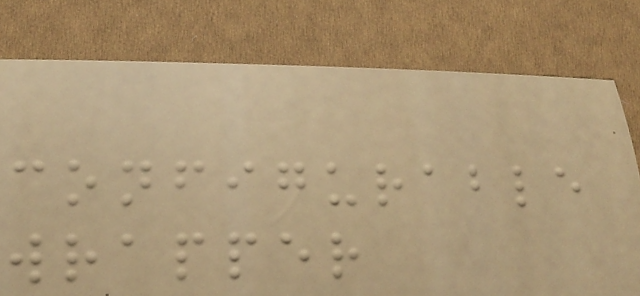configurable
wrapper
